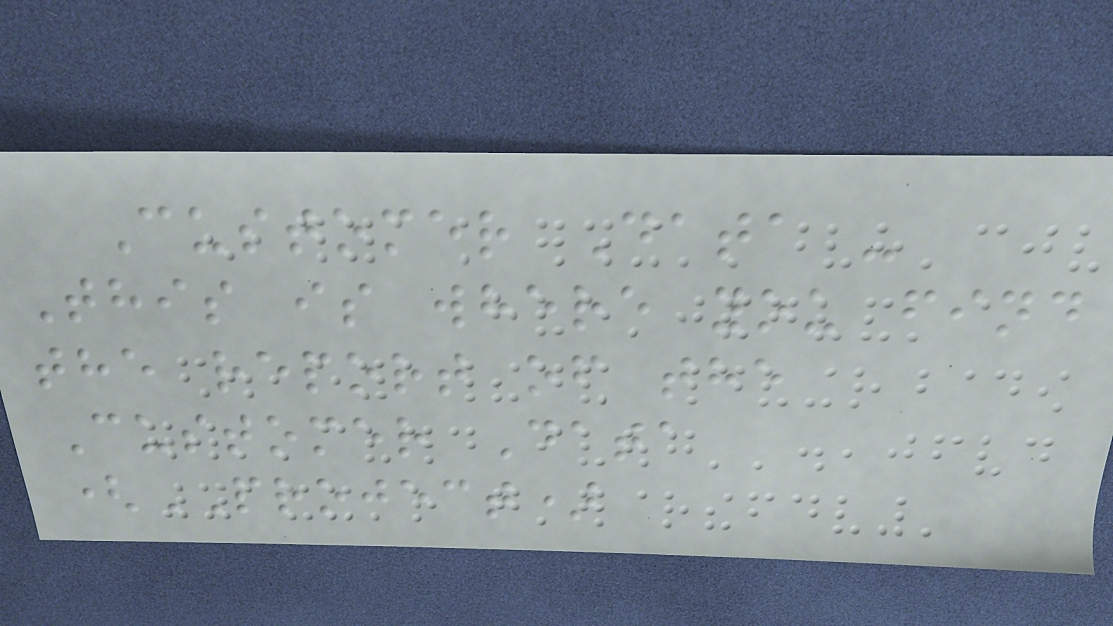Customer Data -
This is where you find
the report of the
Customer Data
(PROJECT)
